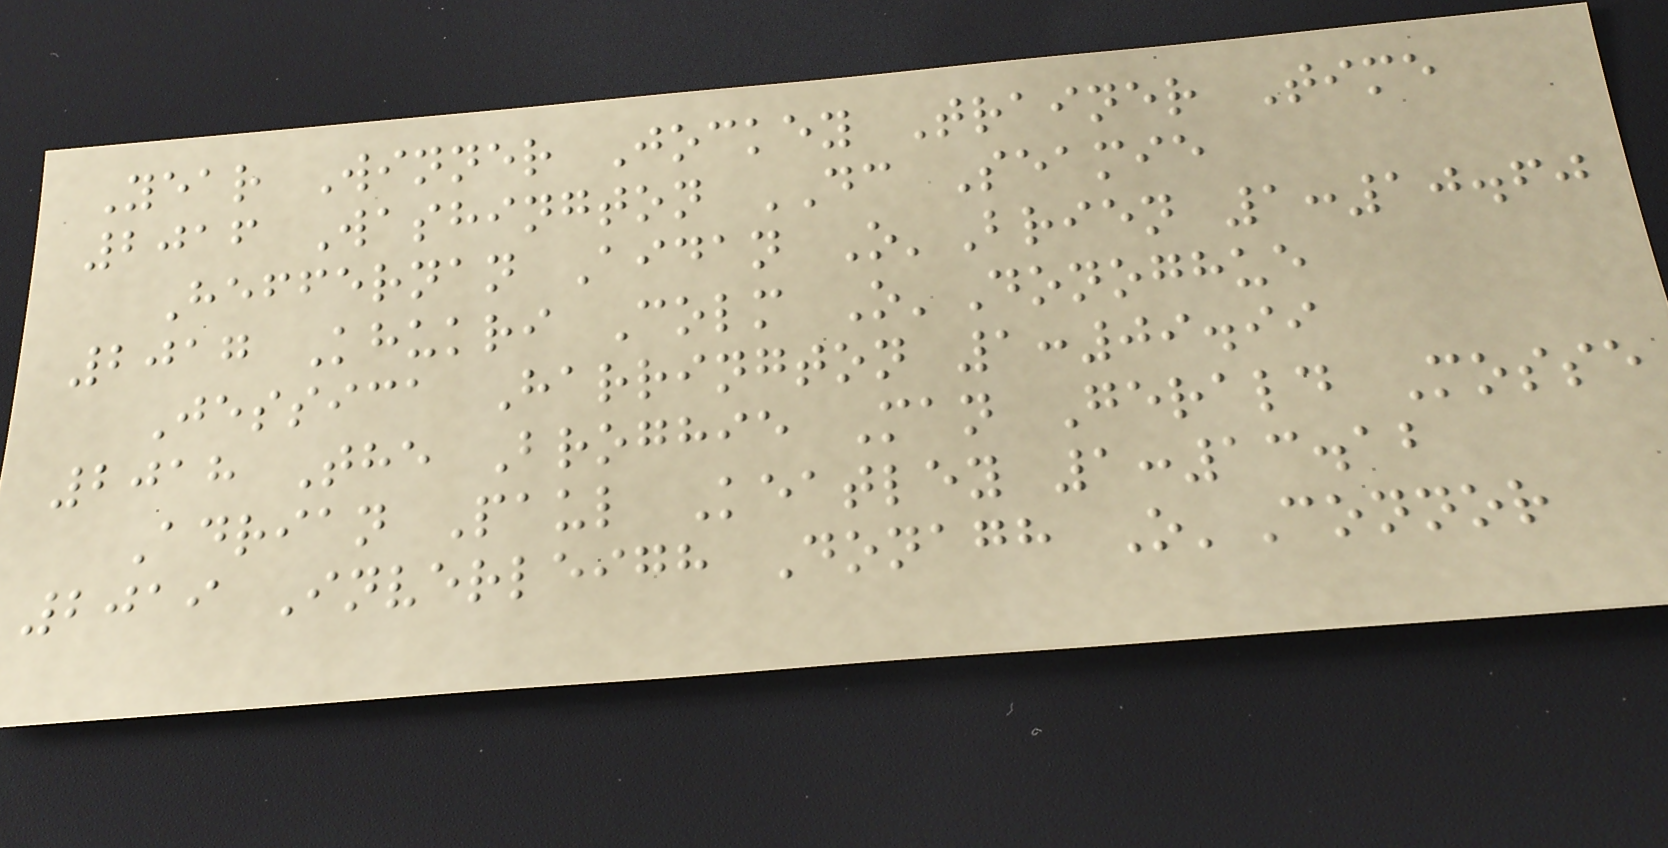Year Winner Jockey Trainer Time
2016 Washington DC Seamie
Heffernan Aidan O'Brien 1:10.60
2017 Khukri Colm O'Donoghue
Jessica Harrington 1:09.99
2018 The Broghie Man Gerald Mosse
Adrian Paul Keatley 1:13.12
2019 Inverleigh Donagh O'Connor
